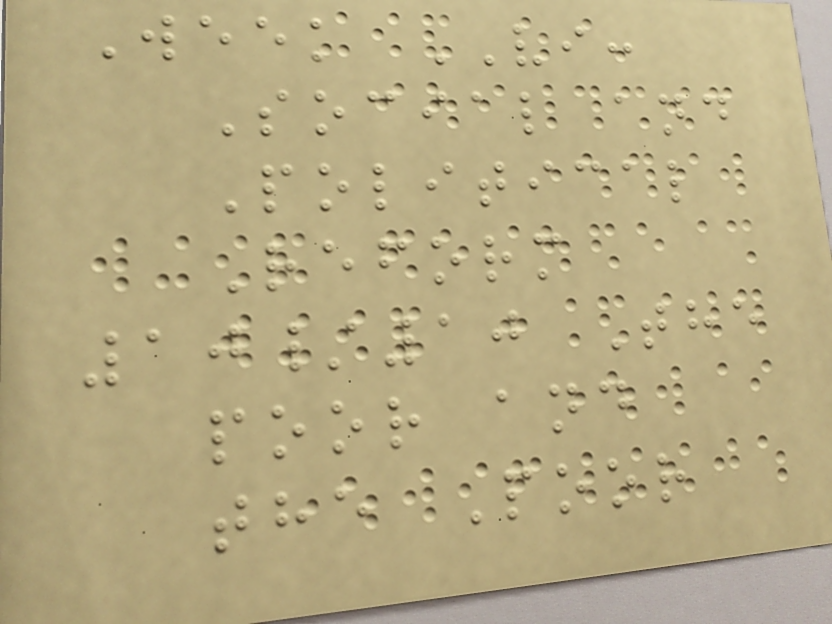Week VI:
Social and
Political
Reform
10/10 The
poor and
the Poor
